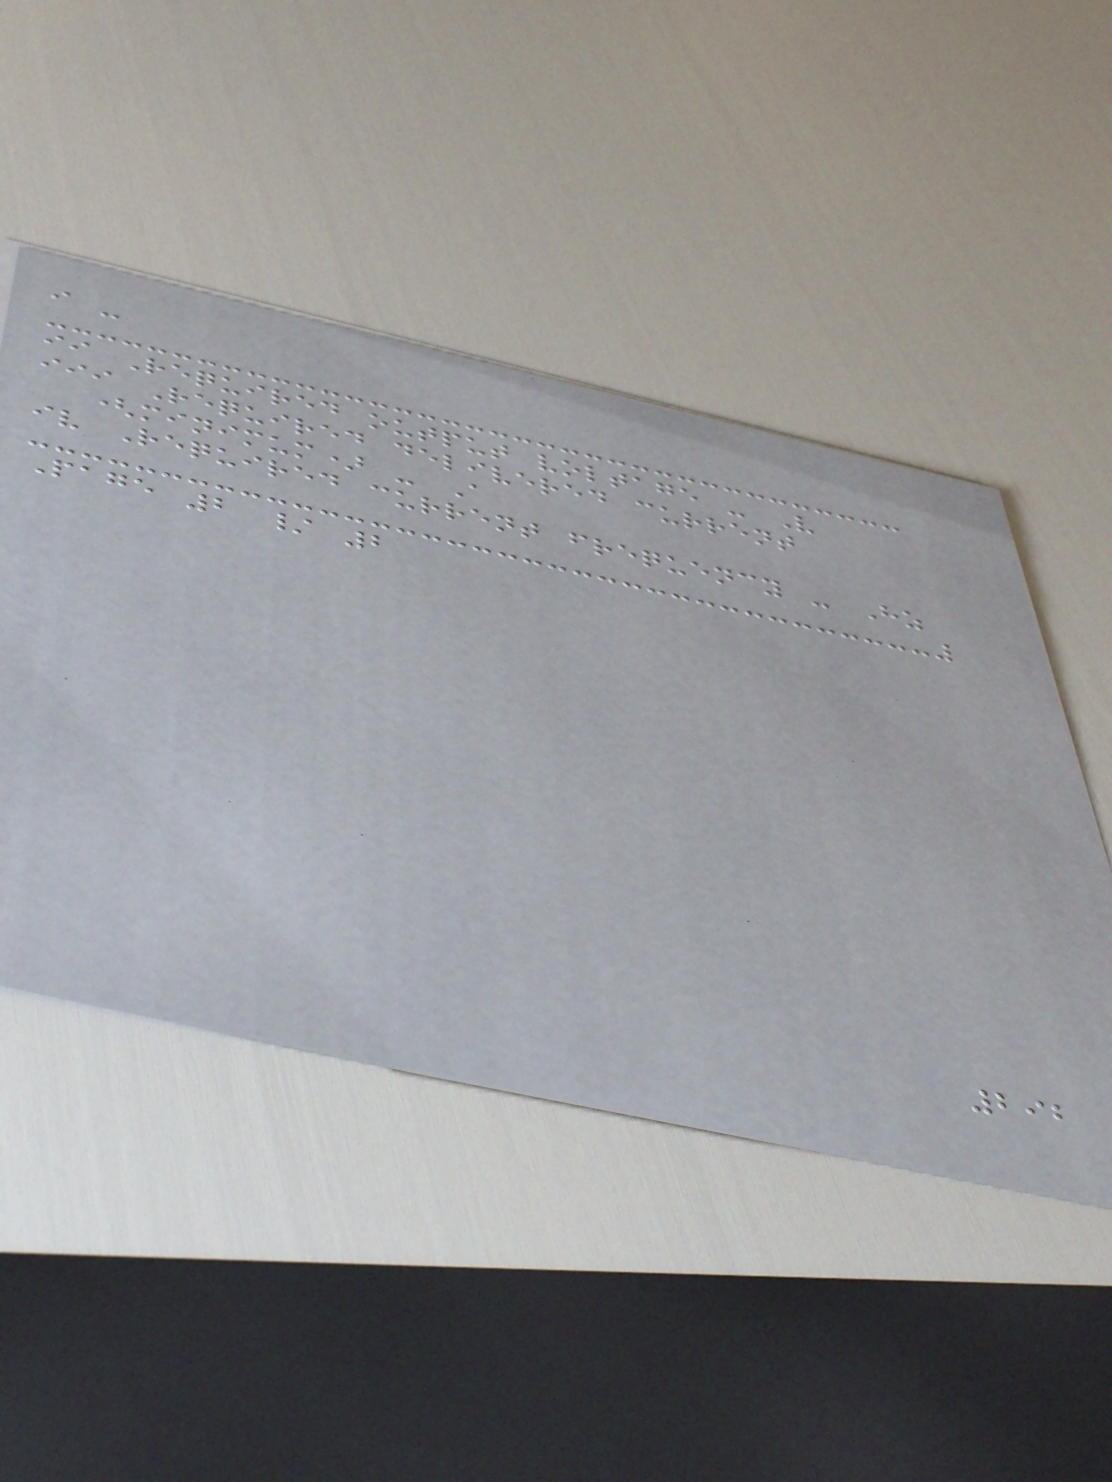i -
ii Required output voltage - V
iii Required delivered current
(minimum) - A
iv Required current frequency - Hz
Page 2 / 2
292
